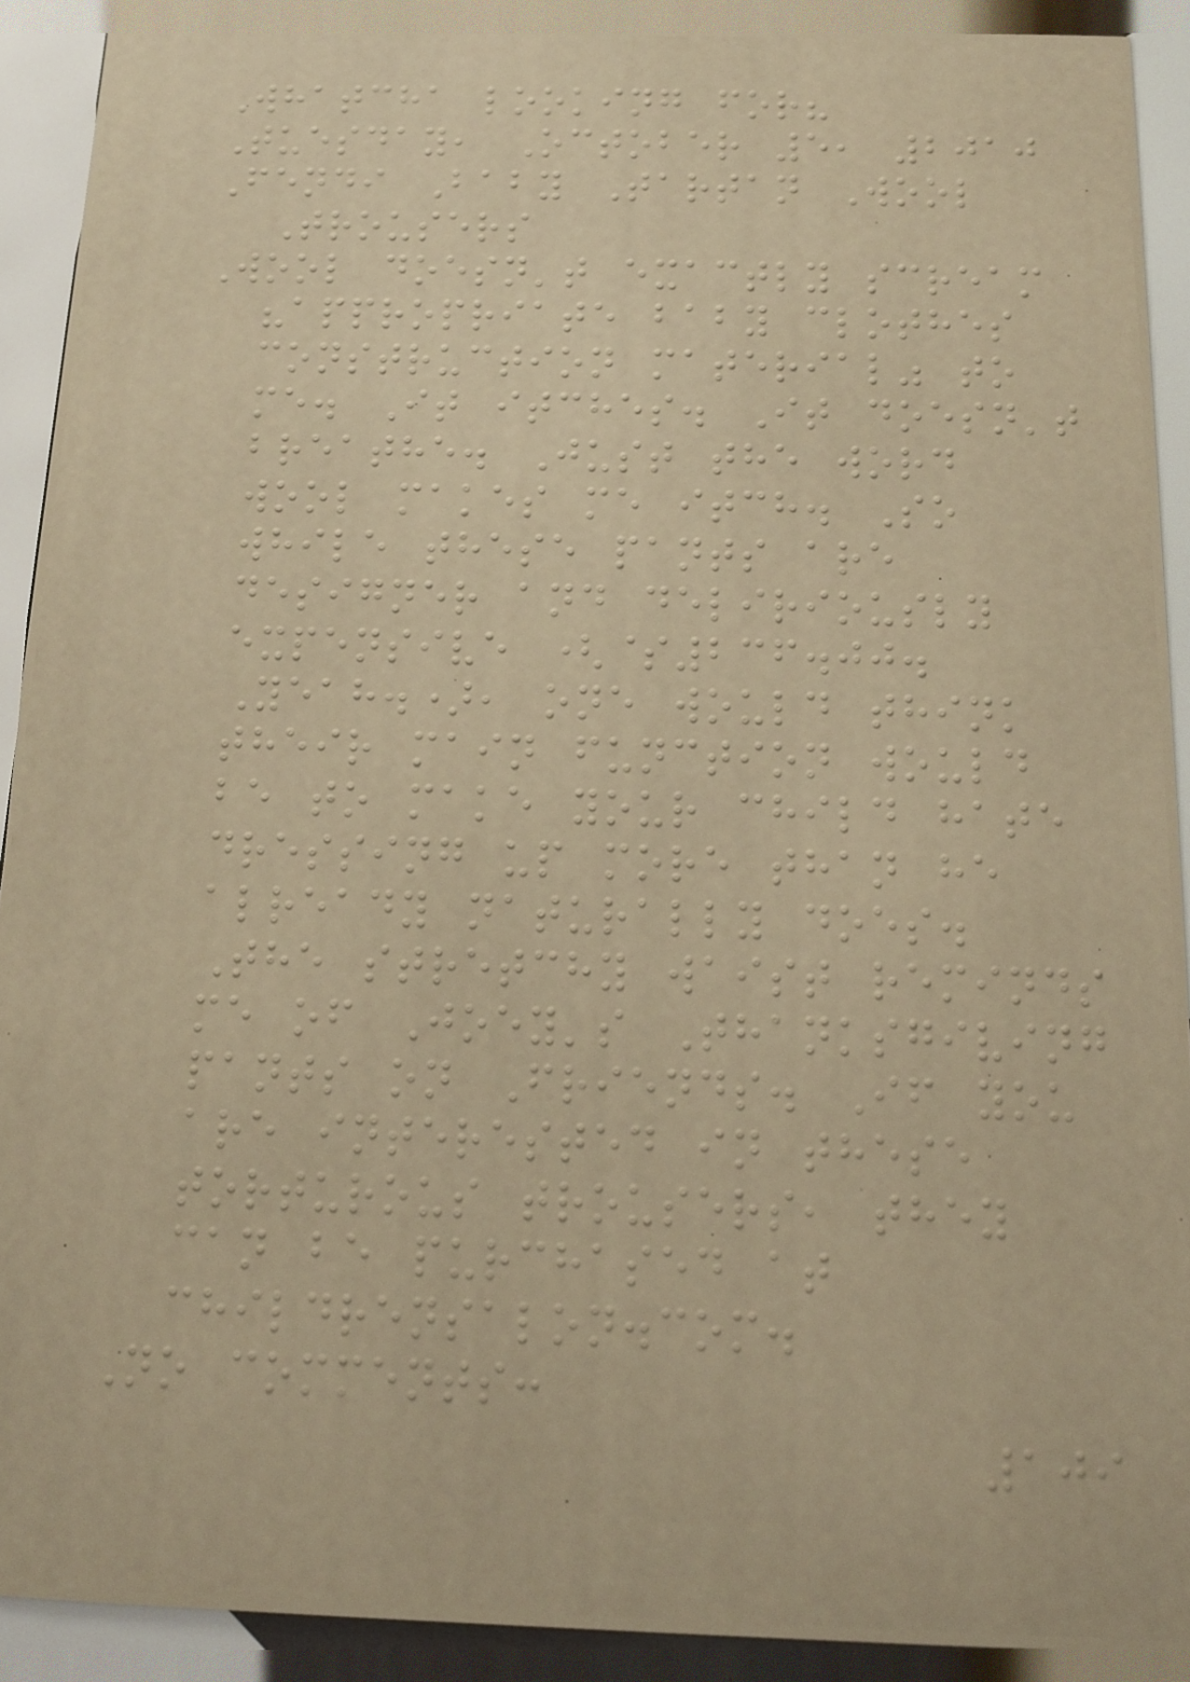Whatcha looking for?
Tuesday, October 5, 2010
Fendi Baby Tartan Wool
Trousers
Wool doesn't exactly scream
"appropriate baby clothes
construction material" to
me. It itches. It doesn't
breathe. Just the word
wool makes me itch. So
while these pants are
designer and deliriously
expensive ($236.00.
Yeah.), one would think
their main function would
be to make your child hate
dressing up more than he
already naturally does.
The stretchy waist reminds
me of Joey's Thanksgiving
pants on Friends. If you
are interested in these
torturous trousers, they
can be purchased at
childrensalon.com.
No comments:
109
